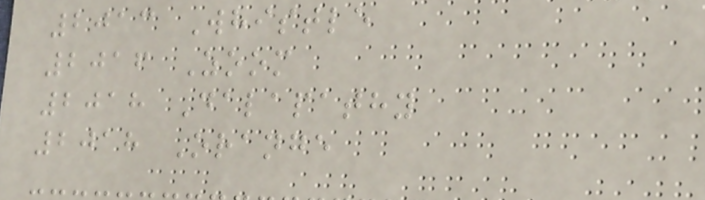2013 Whistle
2016 Zoom
2018 Dalapathy
2018 Orange
